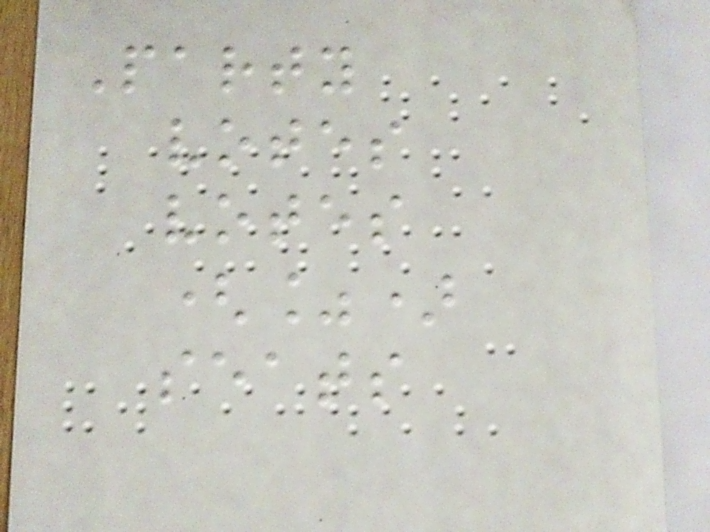Party
votes
votes
(%)
seats
